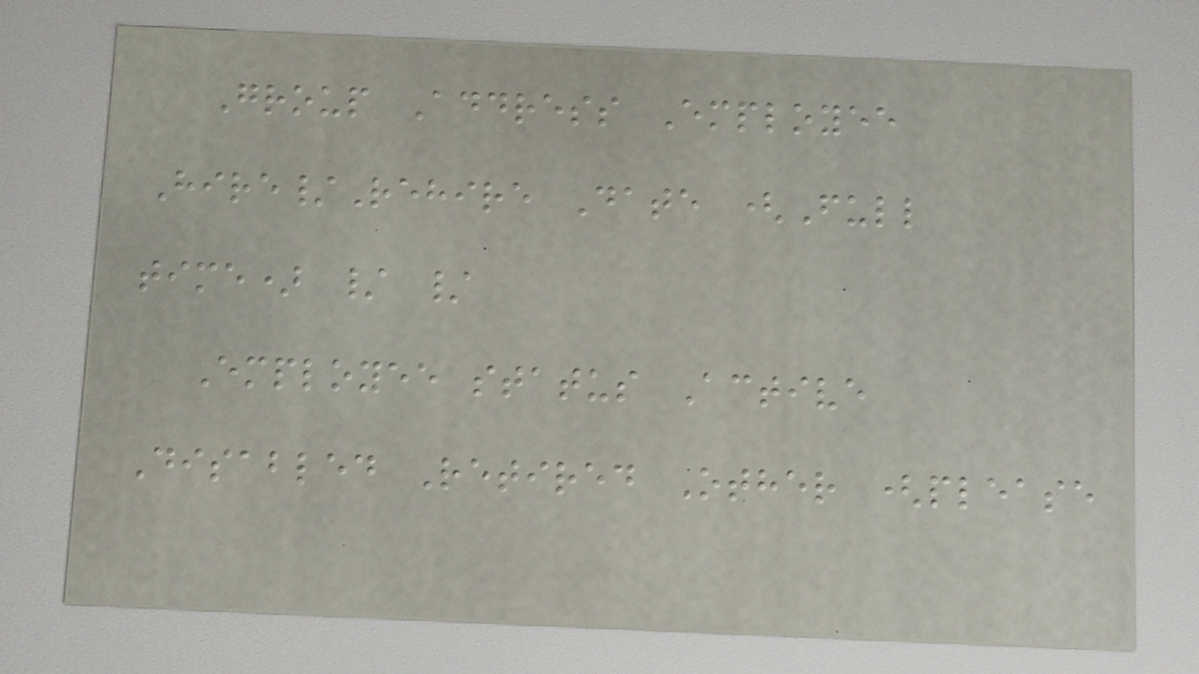Group Address Employee
Hire/Rehire Date (Full
time) / /
Employee status Active
Disabled Retired Other (please
